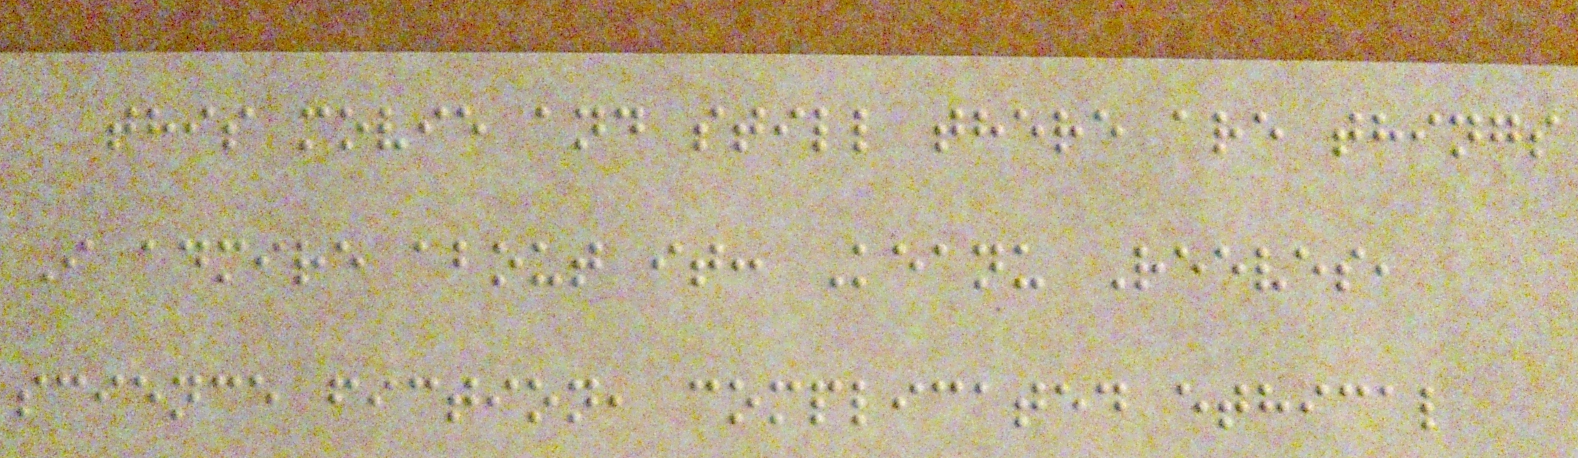this movie and still there are things
I admire about it: Keanu Reeves,
science fiction, complicated ethical
